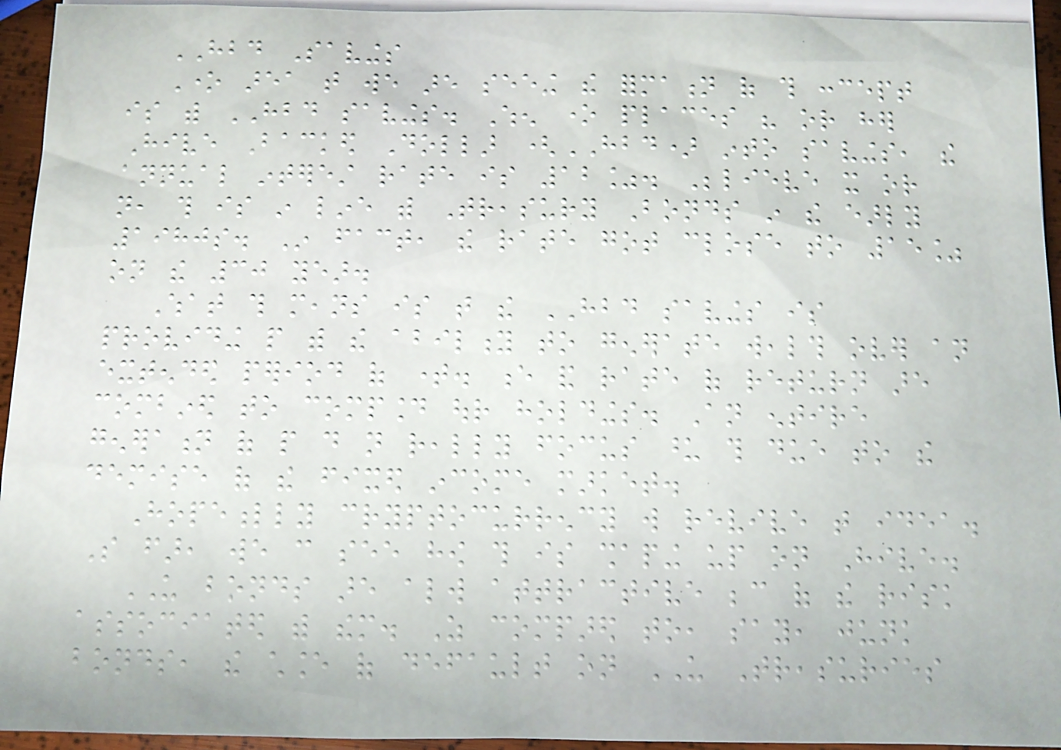HBD Savings
One area that we are seeing the formation of this concept
is with HBD savings. When one places his or her
Hive Backed Dollar (HBD) into savings, the
annual interest rate is 12%. Believe it or
not, this is in line with Treasury Bonds in the early
1980s. In fact, the rate got close to 15%
on the 30 year.
What this means is that the HBD savings is
providing people with the ability to generate wealth over an
extended period of time. e and rate of return are
combined to compound our holdings. An entire
generation of people do not really focus upon this due to the
demise of the fixed income market.
Hopefully cryptocurrency will revive that idea.
So far, we can see how this is shaping up on Hive.
US bonds are always attractive because of the risk
associated with them. As compared to, say, junk
bonds, the chance of default on US Treasuries
